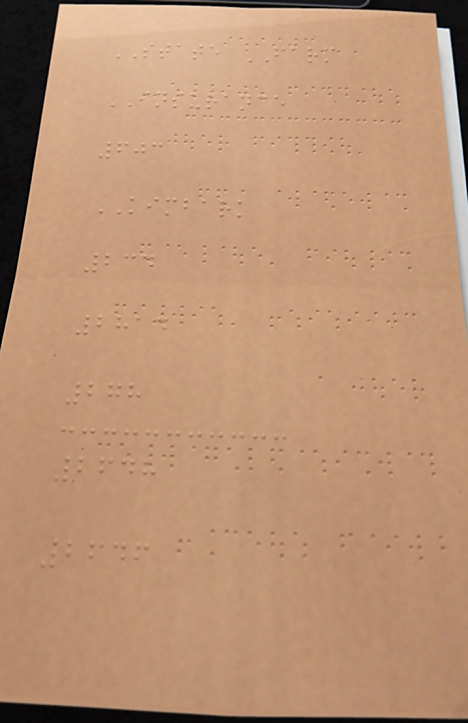STATE FARM
INSURANCE
603
KIMBARK
234
2814
278
2648
2646
